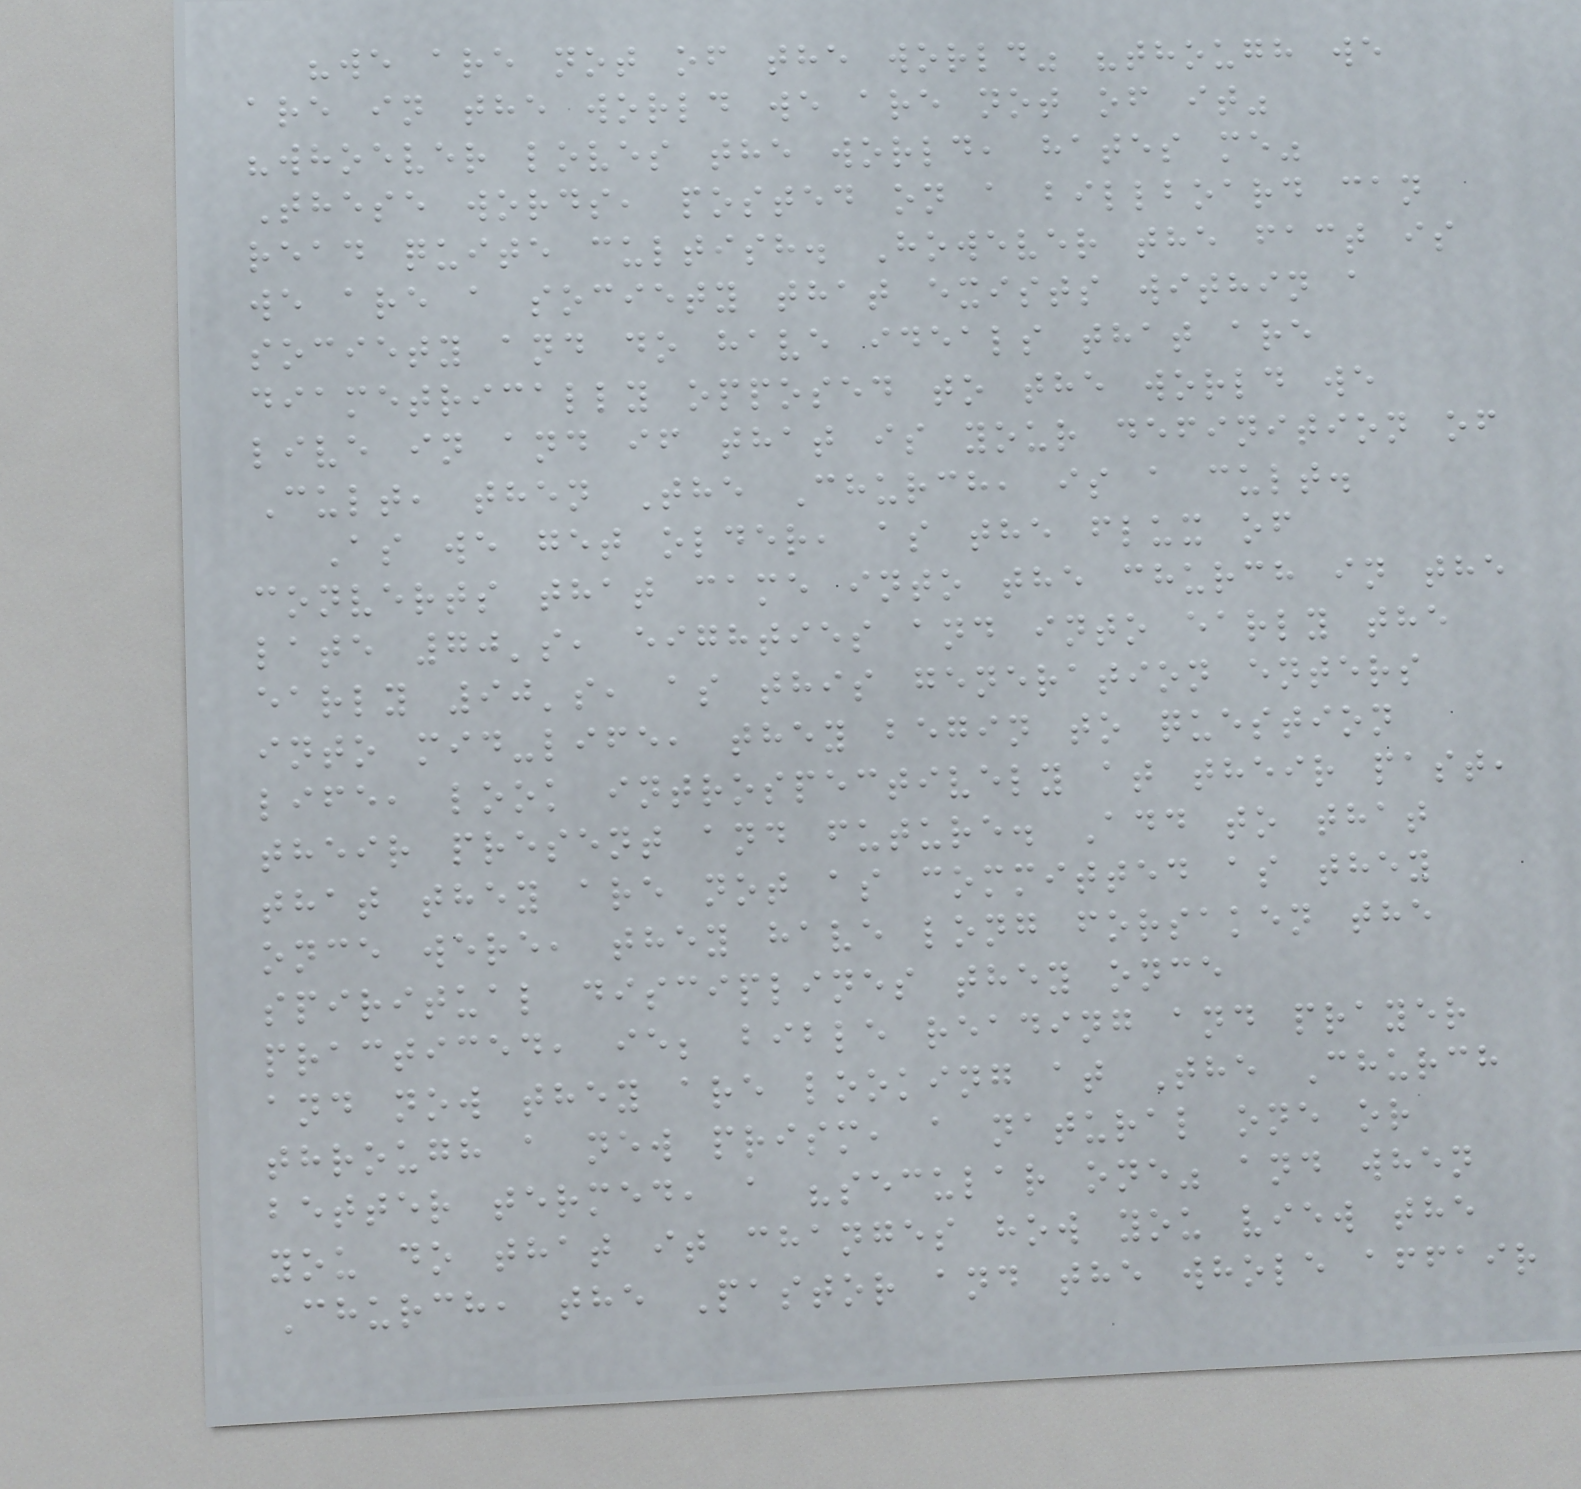"we are not of the world" "though we
are in the world we are not of it"
"whoever loves the world, hates me"
These words, posted on a billboard can
read quite cultish. However the fact is
we are a society that exists within a
society and do have ideals that are
diametrically opposed to the world we
live in and if that is your definition of
Cult, then The Church, is a cult.
As we get older, as the flux of
converts that came into the church in the
late 70's, eighties and into early the
early 90's, as this generation enters
into mid-life, they begin to question
life, look introspectively at their past,
their present and future. Add to that
that they are not as committed as they
once were, they have long forsaken the
spiritual disciplines they once
practiced, ie; bible reading and prayer
and now they are looking at The Church
through a new prism, a natural one or
better termed, a "secular one" and when
you do that it changes how you view the
Church, the Pastor and the whole affair
